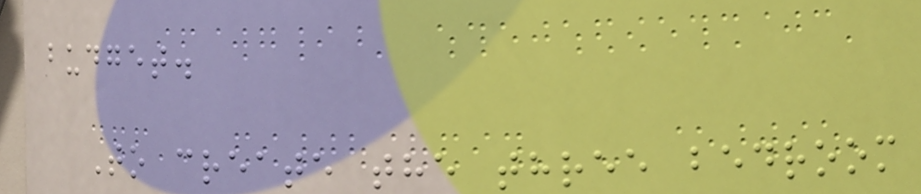budget.
To create the three bedroom
